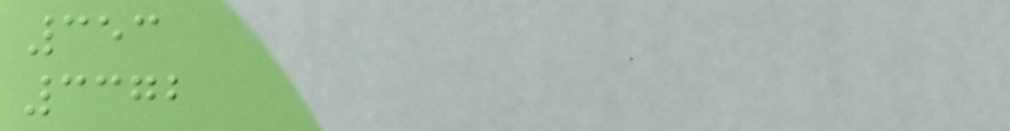353
3372
